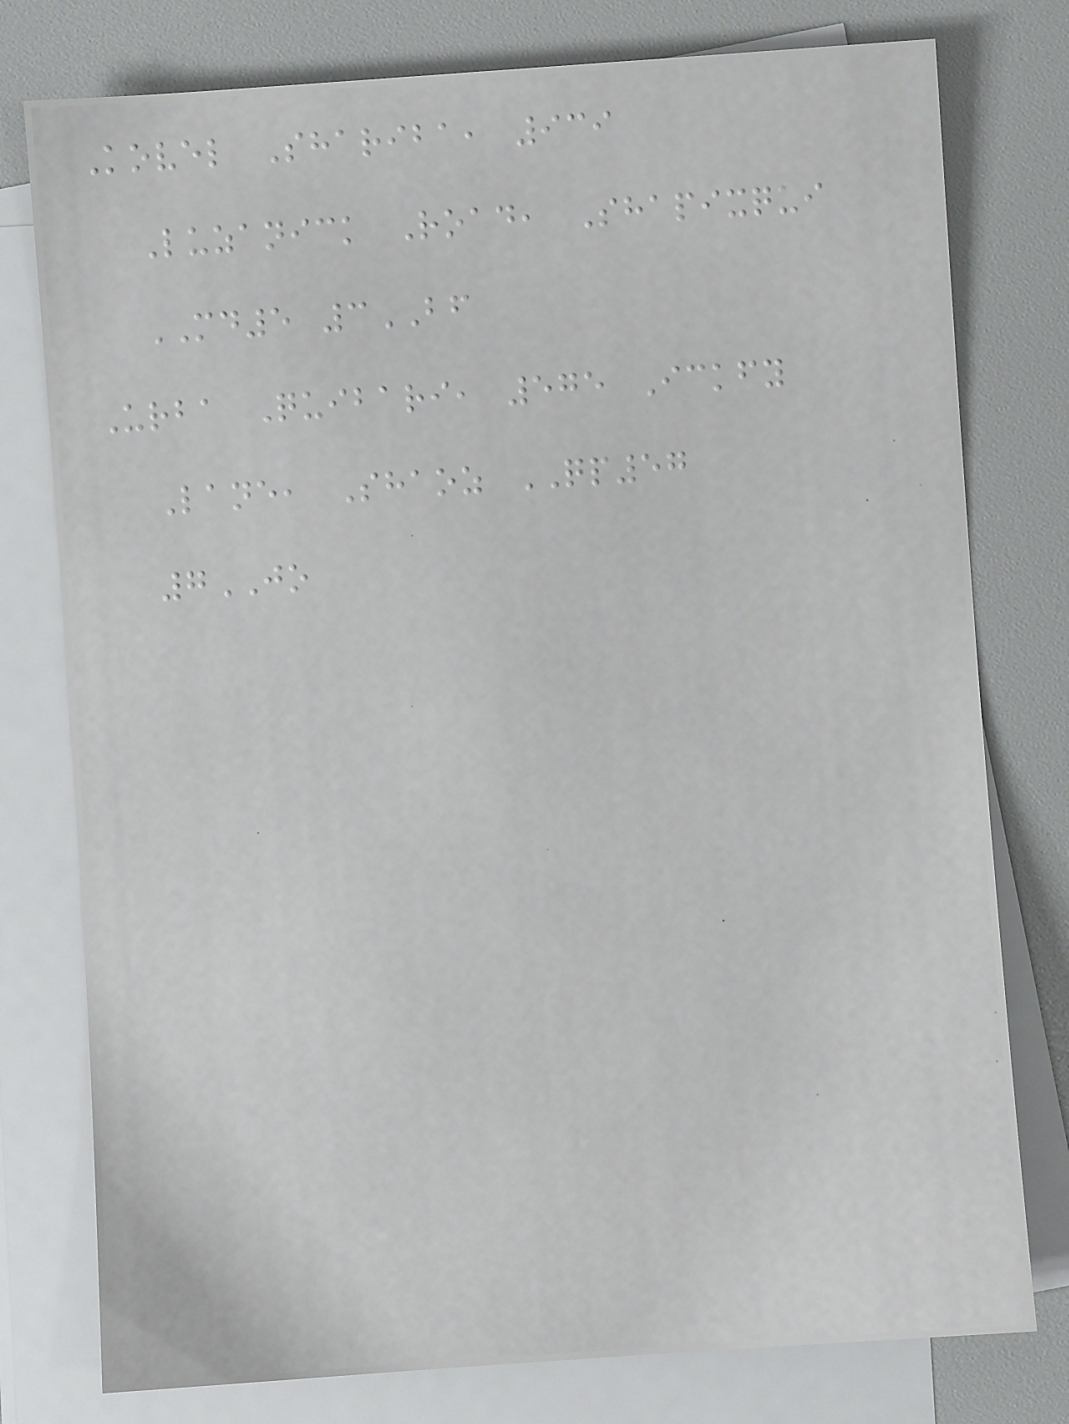Kovel Shariba, 939
Luzanick Road, Shapixqui
MD5 3BF
Urba Quibari, 575 Ickfy
Lane, Shaoz QP57
7JO
